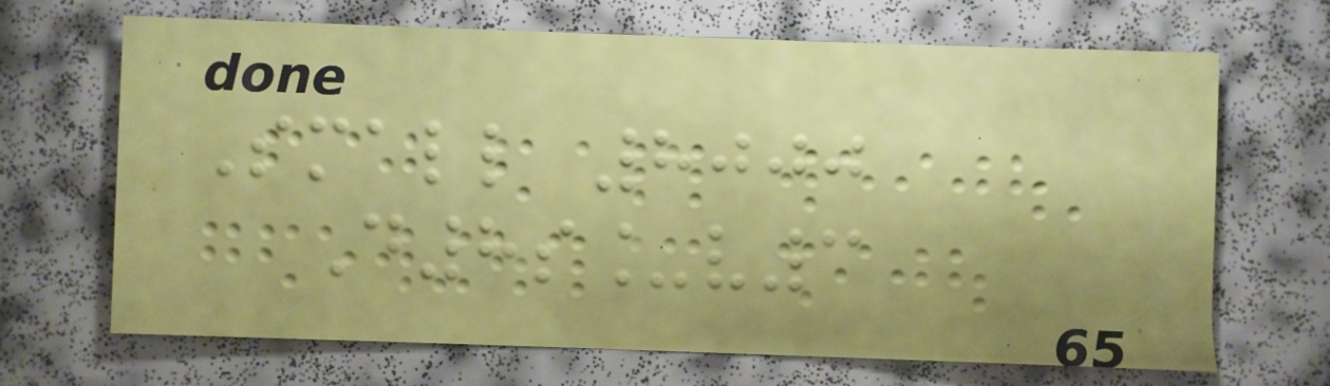Small 8000
D8s_v3
